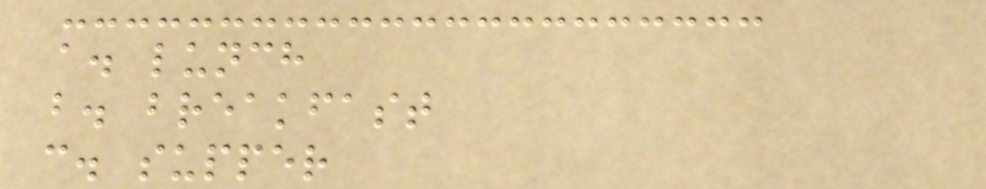a. lunch
b. breakfast
c. supper
